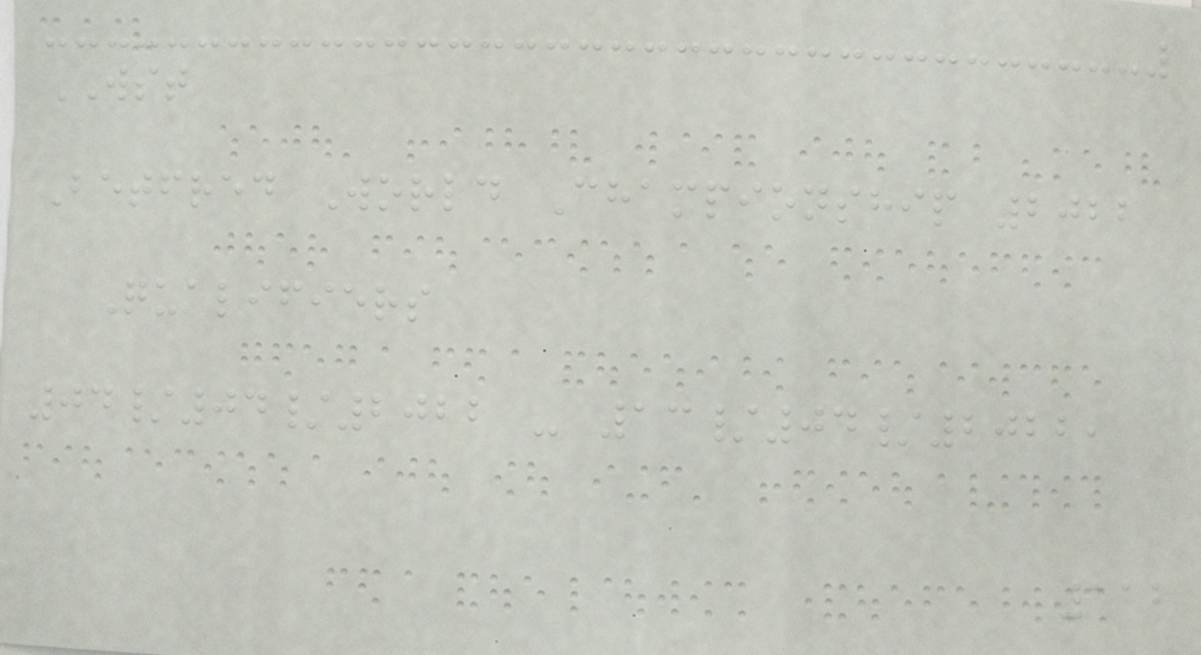WST
Betfred World Championship 2022
Qualifiers
04/04/2022 - 13/04/2022,
112
